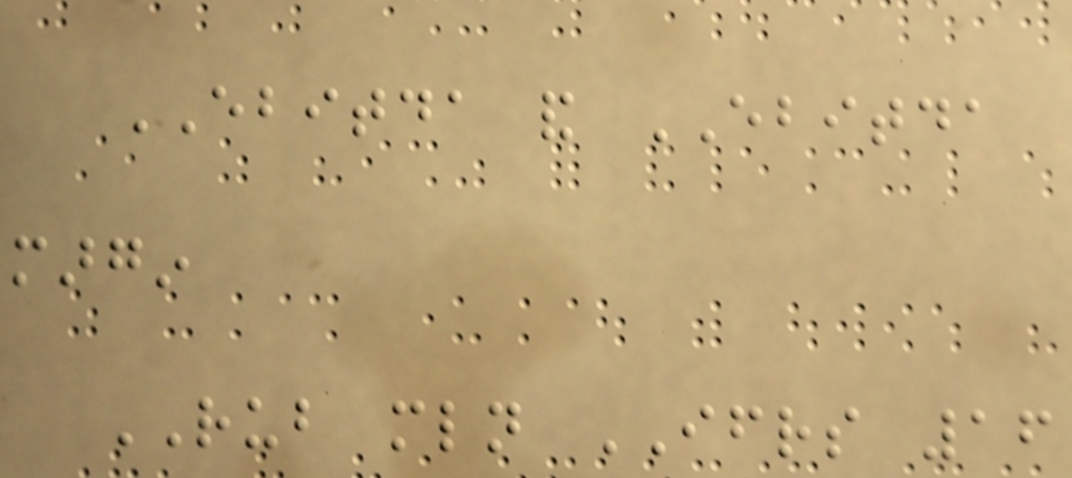EBITDA and EBITDA
margin
RUB mln IFRS 16
